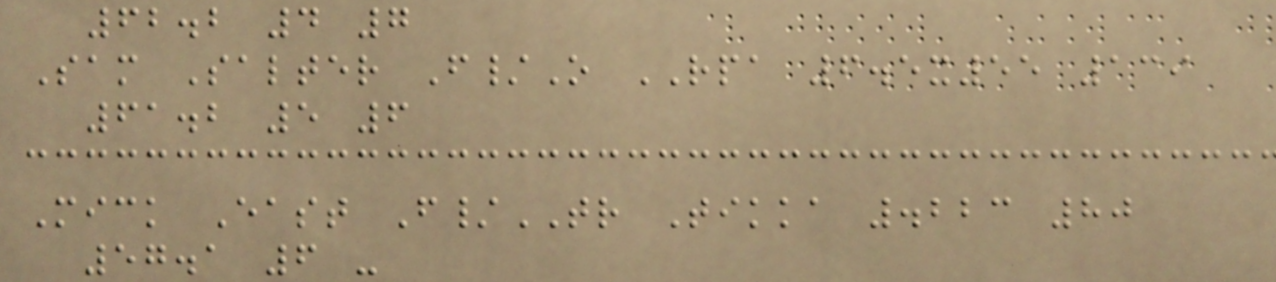62.2 4 7
Sam Salter F/O RPA 6.5x55 139
61.2 5 6
Mick East F/TR Tikka .223 80
57.1 6 -
